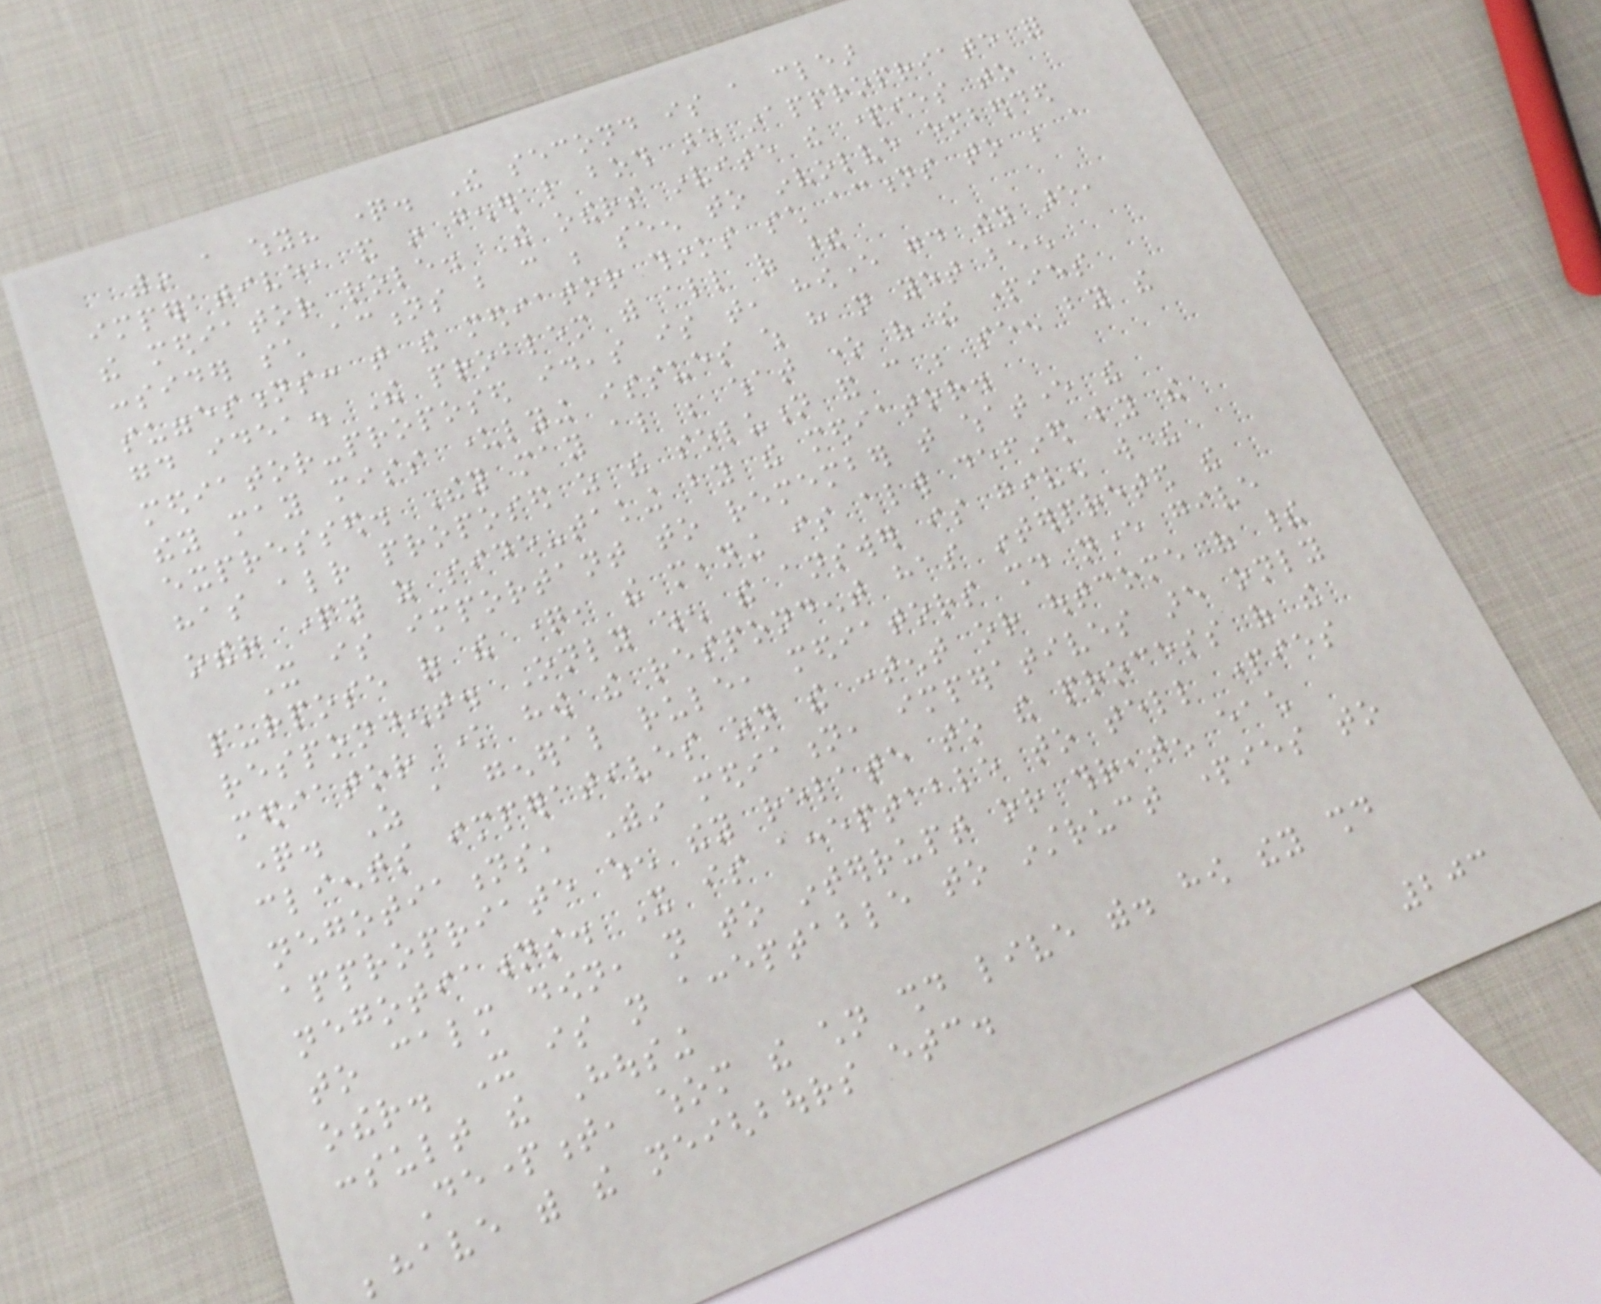within a why? question. The second is a clear
imperative, and in general both are inappropriate for
the mediator role. The others invite the parties to
consider such actions but can be seen to involve embedded
suggestions: that the mediator thinks such actions to be a
good idea. The problem with all of these
mediator-proposed ideas is that, however good they are,
they may miss underlying issues which have not yet been
expressed. They may also be what one of the parties
has already proposed as the solution and can be seen by the
other party as side-taking by the mediator.
It is important to remember that whatever the
purpose of the question, the meaning is always defined by the
respondent. Only when the answer is given will the
mediator know how the respondent has interpreted the
question. As a general rule, mediators should never give
clients imperatives on the content or outcome of their
negotiations, Within mediation, imperatives are only
appropriate when they relate to the process of the
negotiations. It is acceptable to tell parties
to calm down, not to interrupt or threaten each
other. It is not acceptable to instruct parties to
consult the Housing
Department, whom the children should live with. how they should
behave with the neighbours etc.
203
